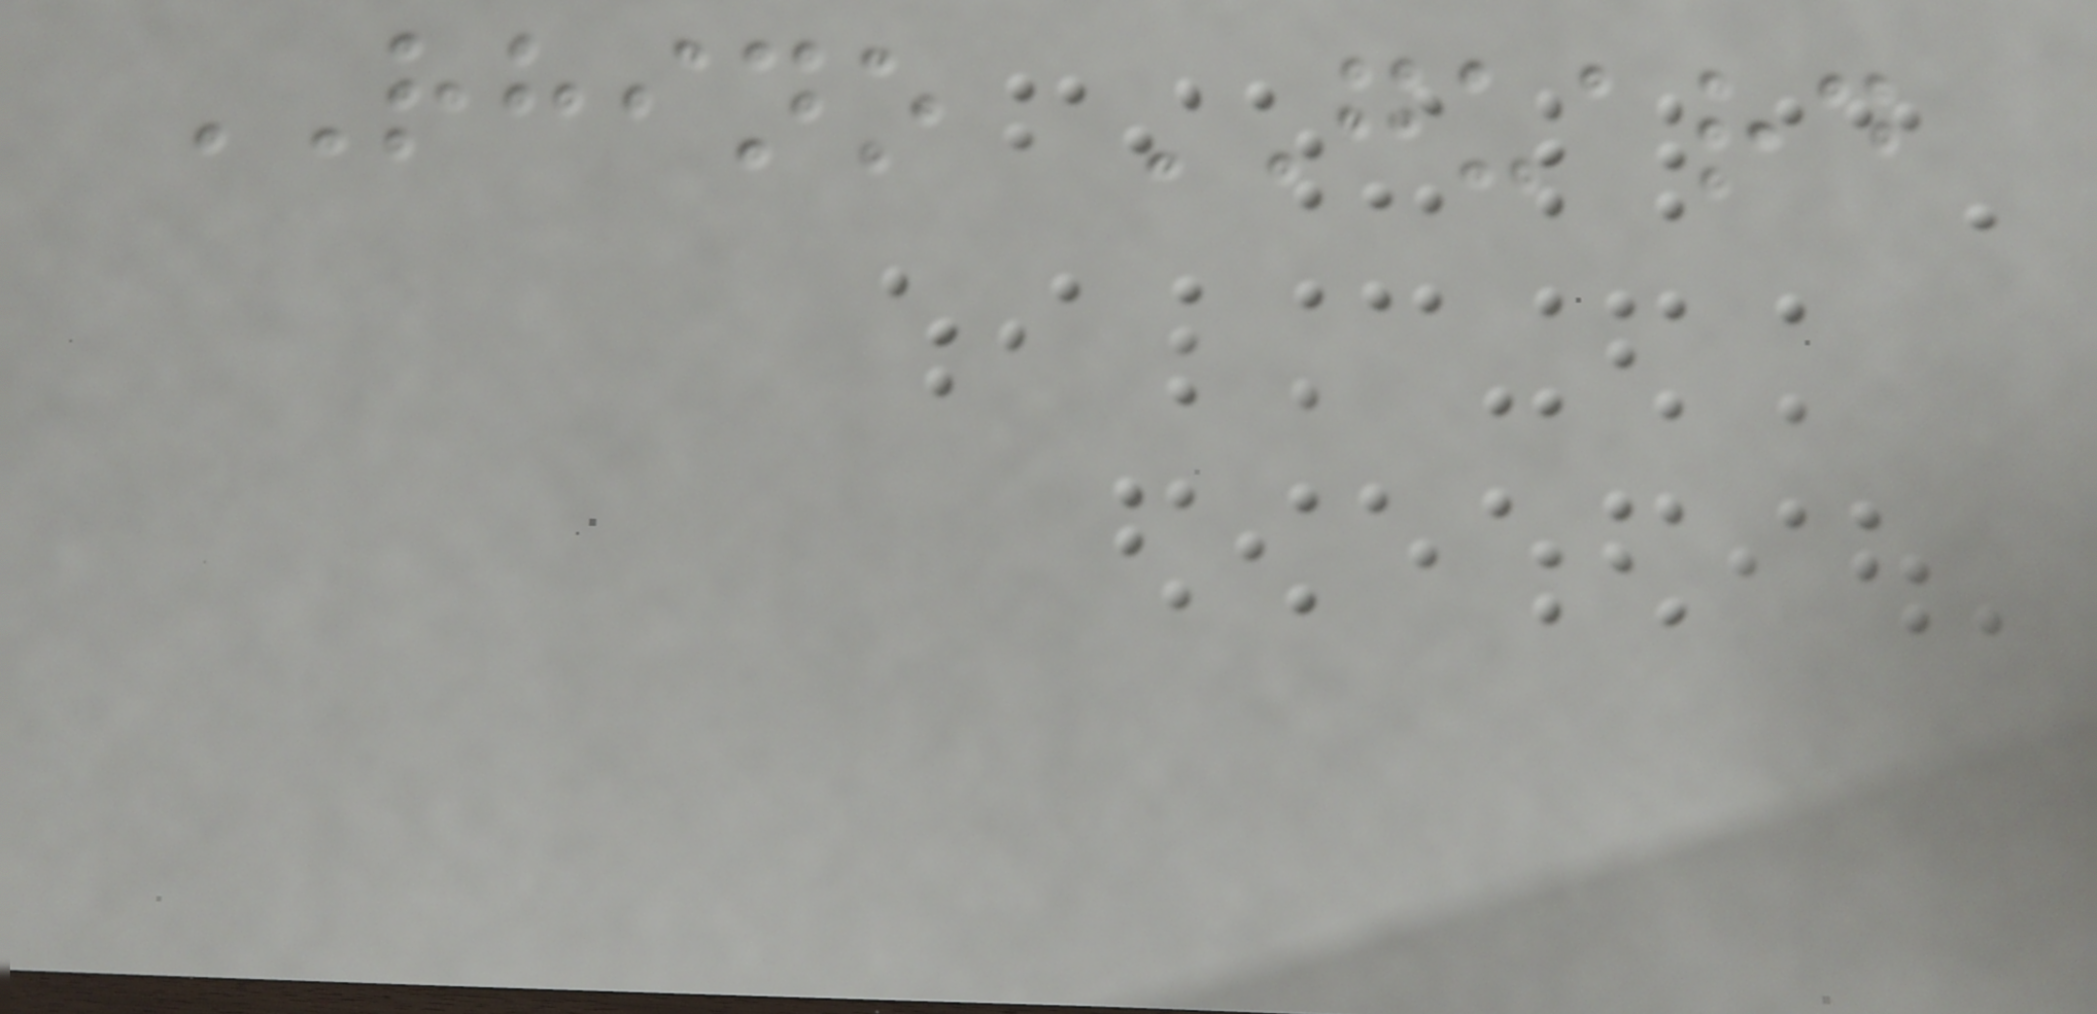RHINO GUARD
